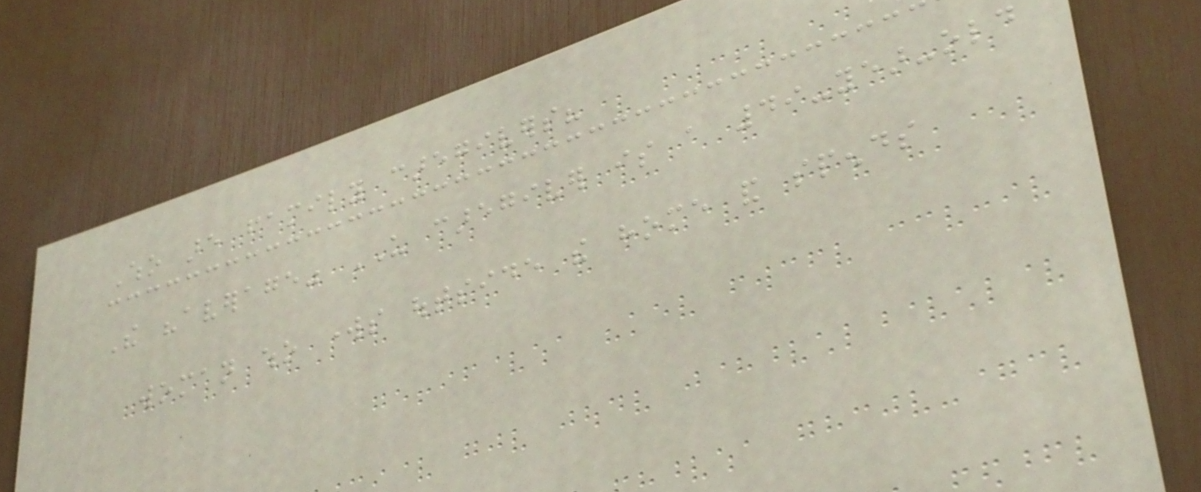Who are family caregivers?
The "average" US caregiver is a 49-year-old
woman who works outside the home and spends
